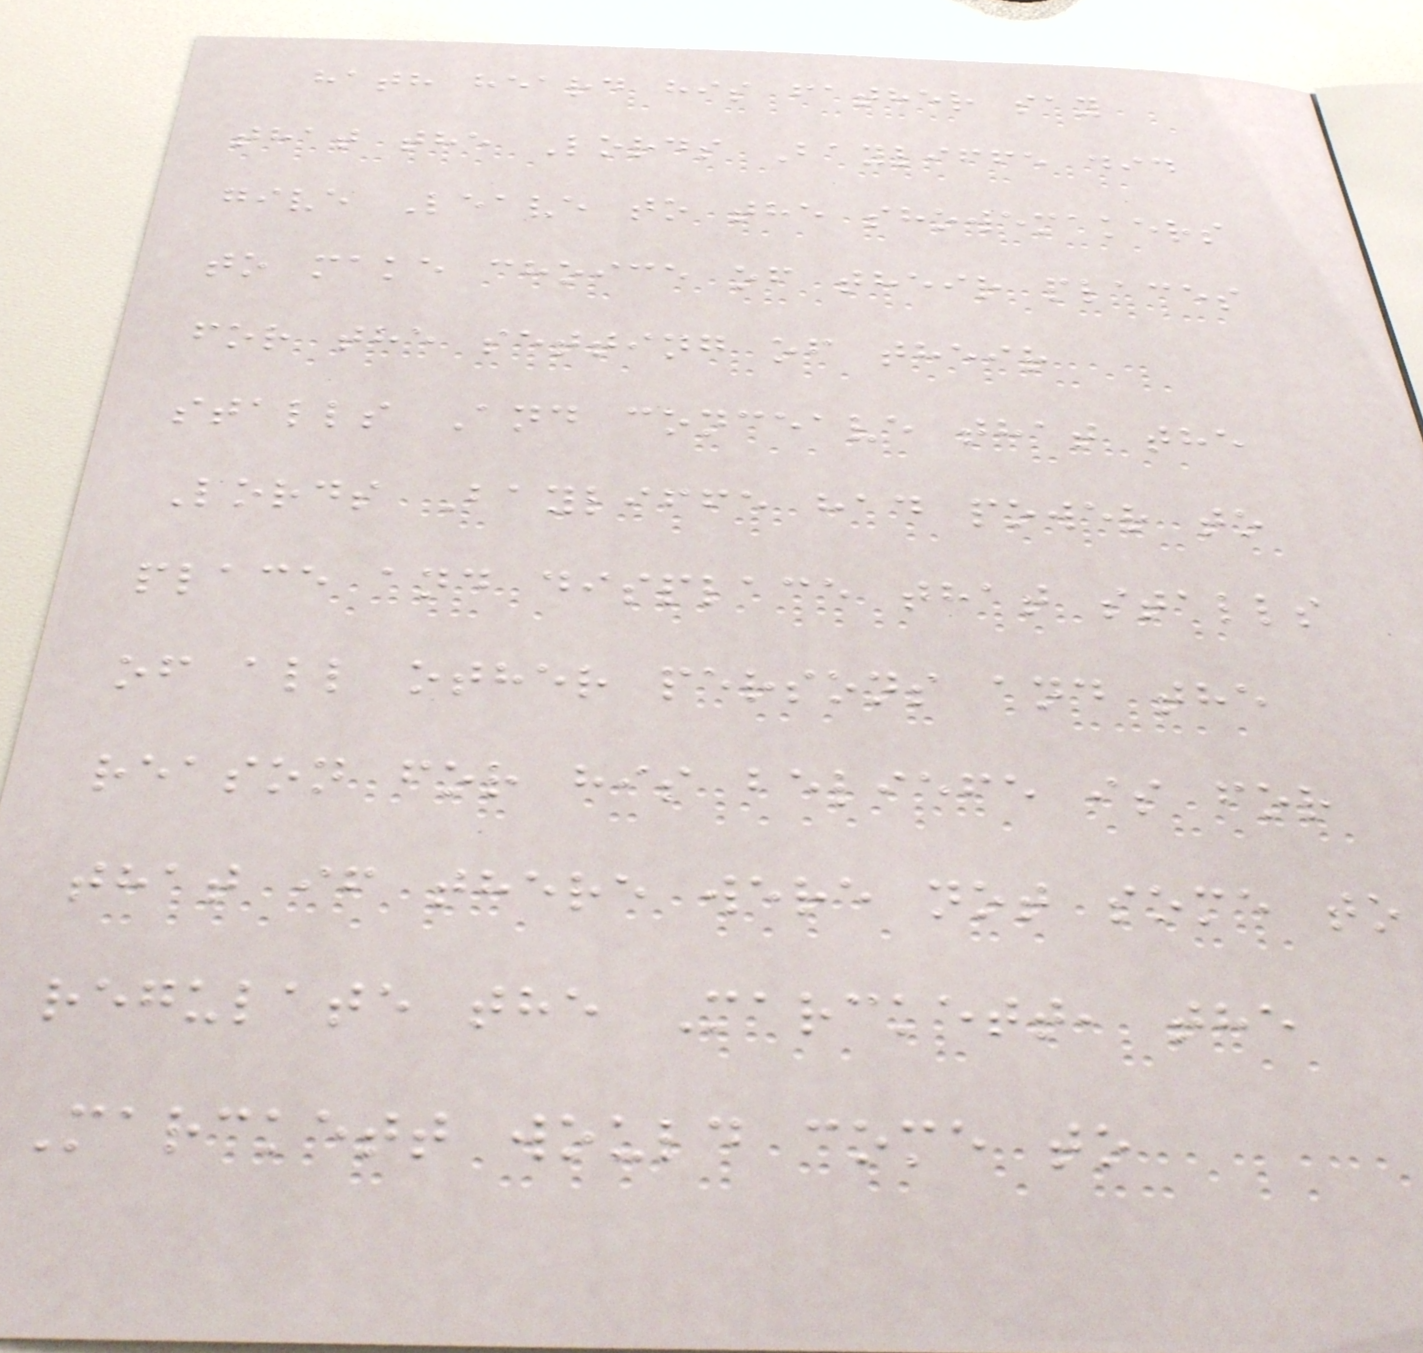hath heard his father say
that the Lords Bayliffe did
give Leave to the showemakers
to make choice of their places
for the setting of their
stalls And conceave that the
Lords Bayliffe had power to
place and displace that stalls
of all other persons and the
reason for his beliefe is for
that if there were not some to
regulate the Marckett, the
Marckett would come to
